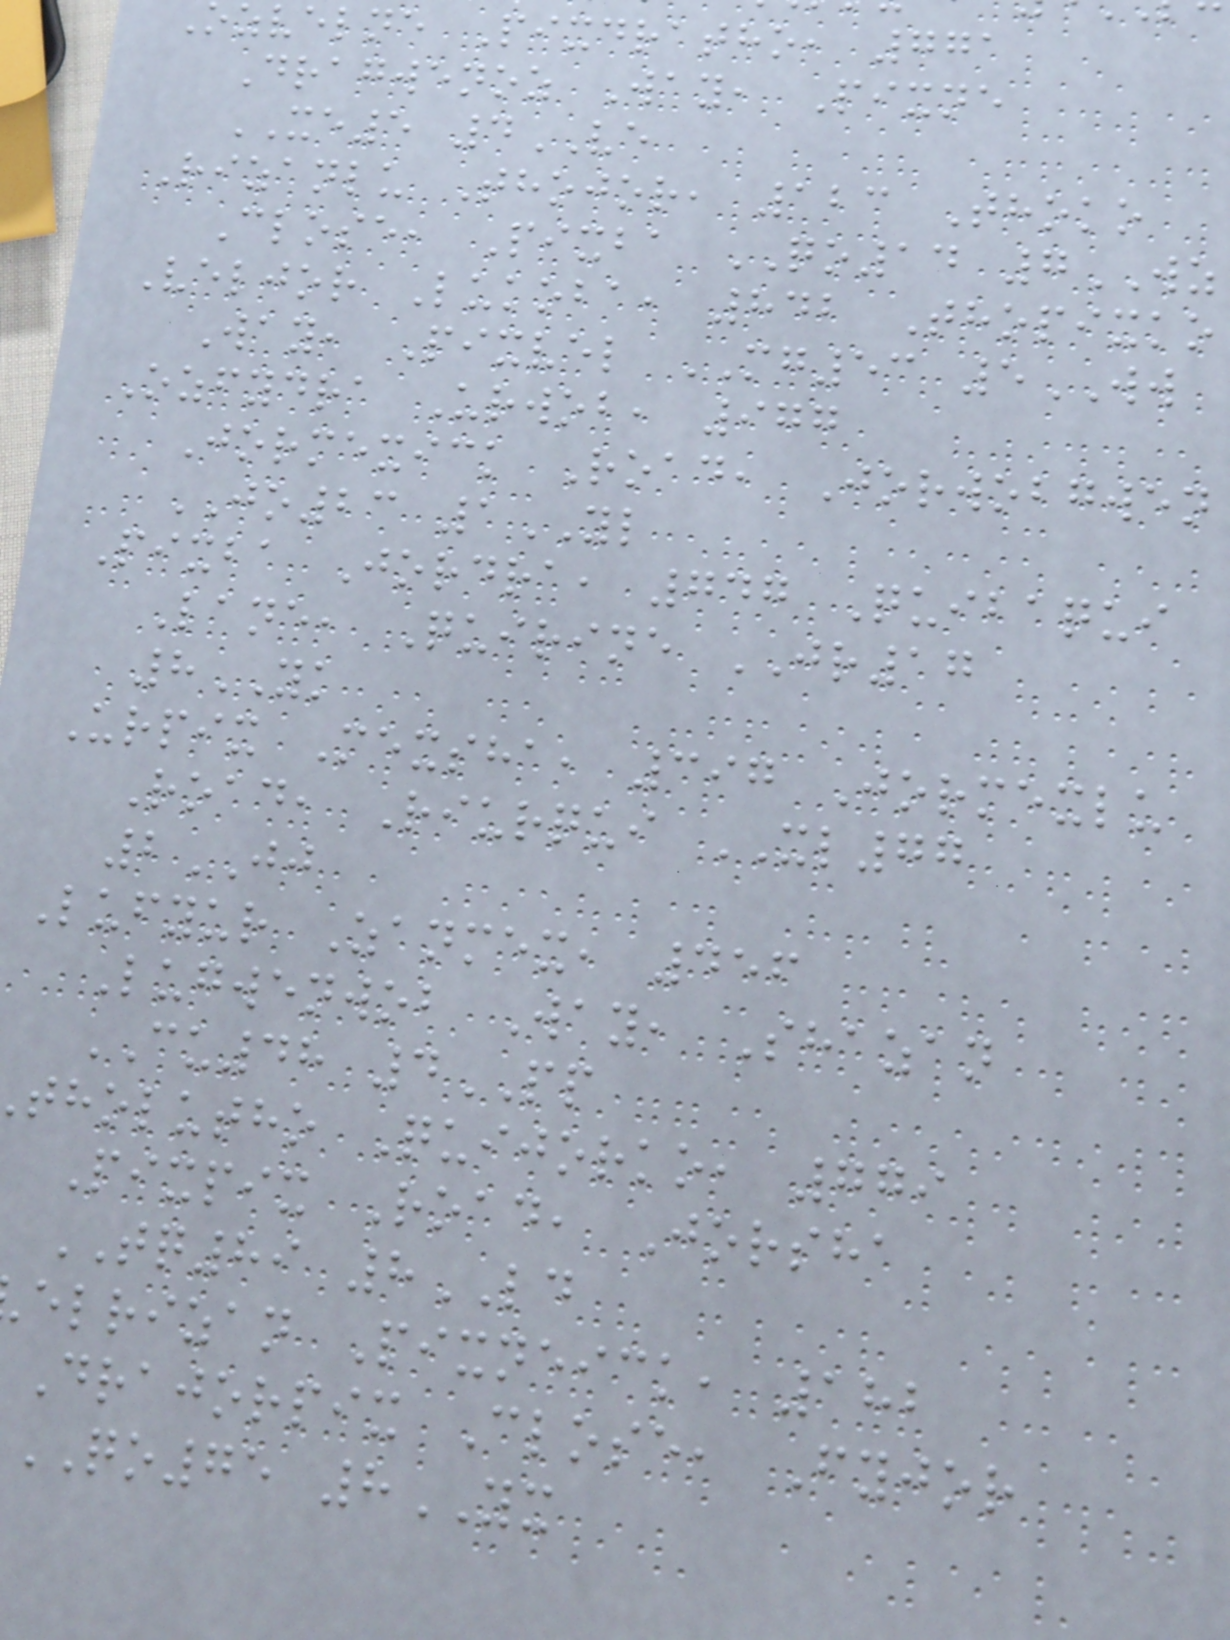zvelne Pixdratho, 771
Dragwenoz Way, Pixne
XE5 4VE
Rizanlu Thojor, 123 Thoko
Close, Pixba QO14 7WZ
Veljor Lukoba, 842 Thopixko
Way, Pixvel MG53 5WW
Ozfydra Urwob, 977
Jormexick Road, Jorwobgwen
JO23 1YL
Pixba Jordra, 747 Quibaqui
Lane, Quirine JR17
8YK
Urpix Mexsha, 397 Jormexlu
Road, Riurqui XL77
2JJ
Lufyur Zanmex, 456
Lugwenwob Way, Shazan
CU48 4PP
tholutho Quijorko, 779
Pixpix Road, Jorsha
TQ89 8LD
elrizan Pixneick, 182
Drajorpix Close, Fyjor
QO75 8YX
